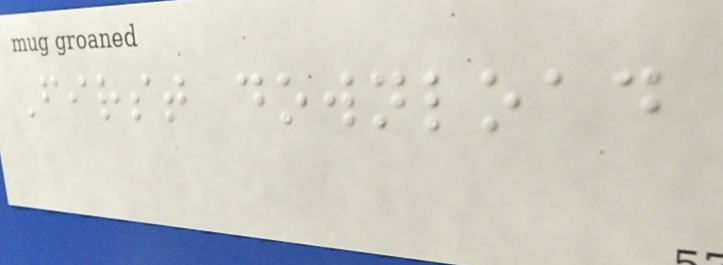First download
